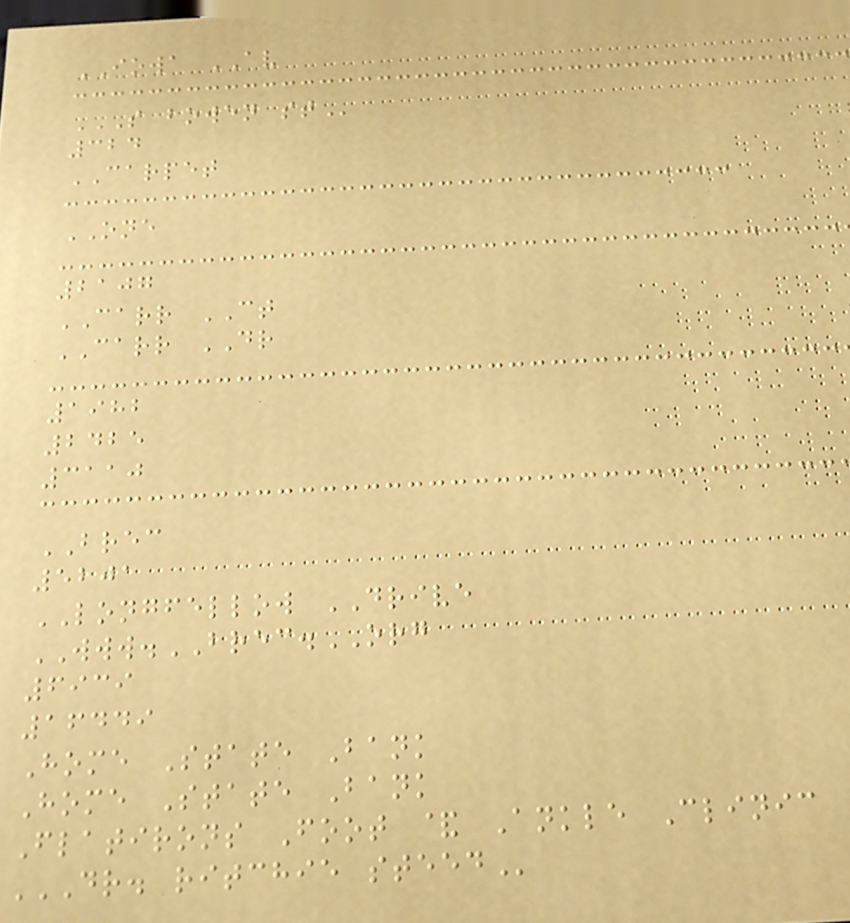IOWA AV
S BOWEN ST
324
CARPET
ONE
2107
CARR CT
CARR DR
1982
2425
3110
BREC
5201
LONGFELLOW DRIVE
WWW.BREC.ORG
6939
16449
Home State Bank
Home State Bank
Flatirons Foot & Ankle Clinic
DR. RITCHIE STEED
